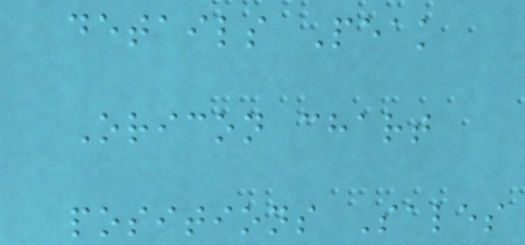details Peak
Oricon chart
positions Sales
